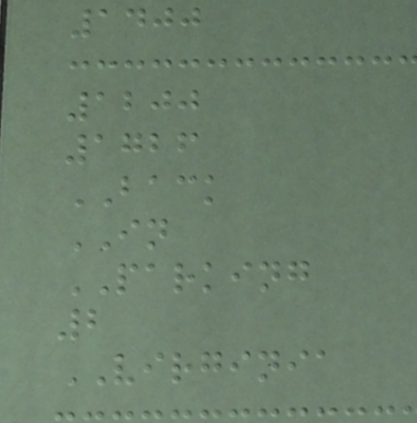1400
1200
1726
BACK
IN
PARKING
2
VIRGINIA
